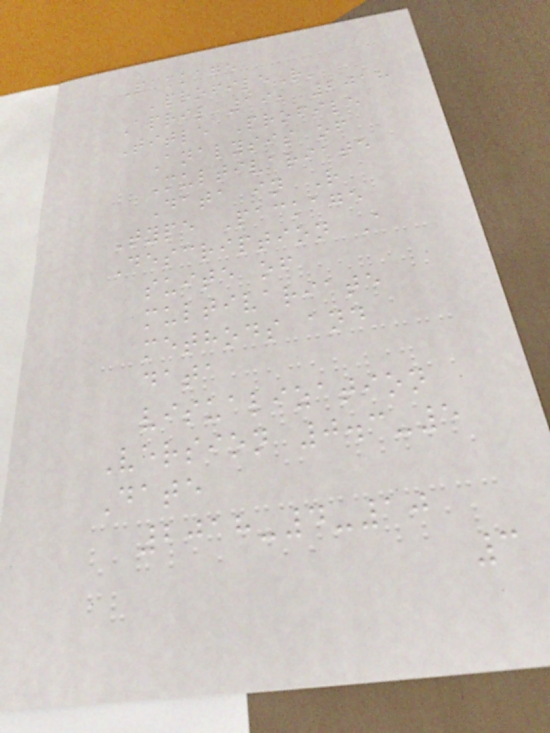Package
'profileR'
April 19, 2018
Title Profile
Analysis of
Multivariate
Data in R
Type Package
Description A
suite of
multivariate
methods and
data
visualization
Version 0.3-5
Date
2018-4-10
3
